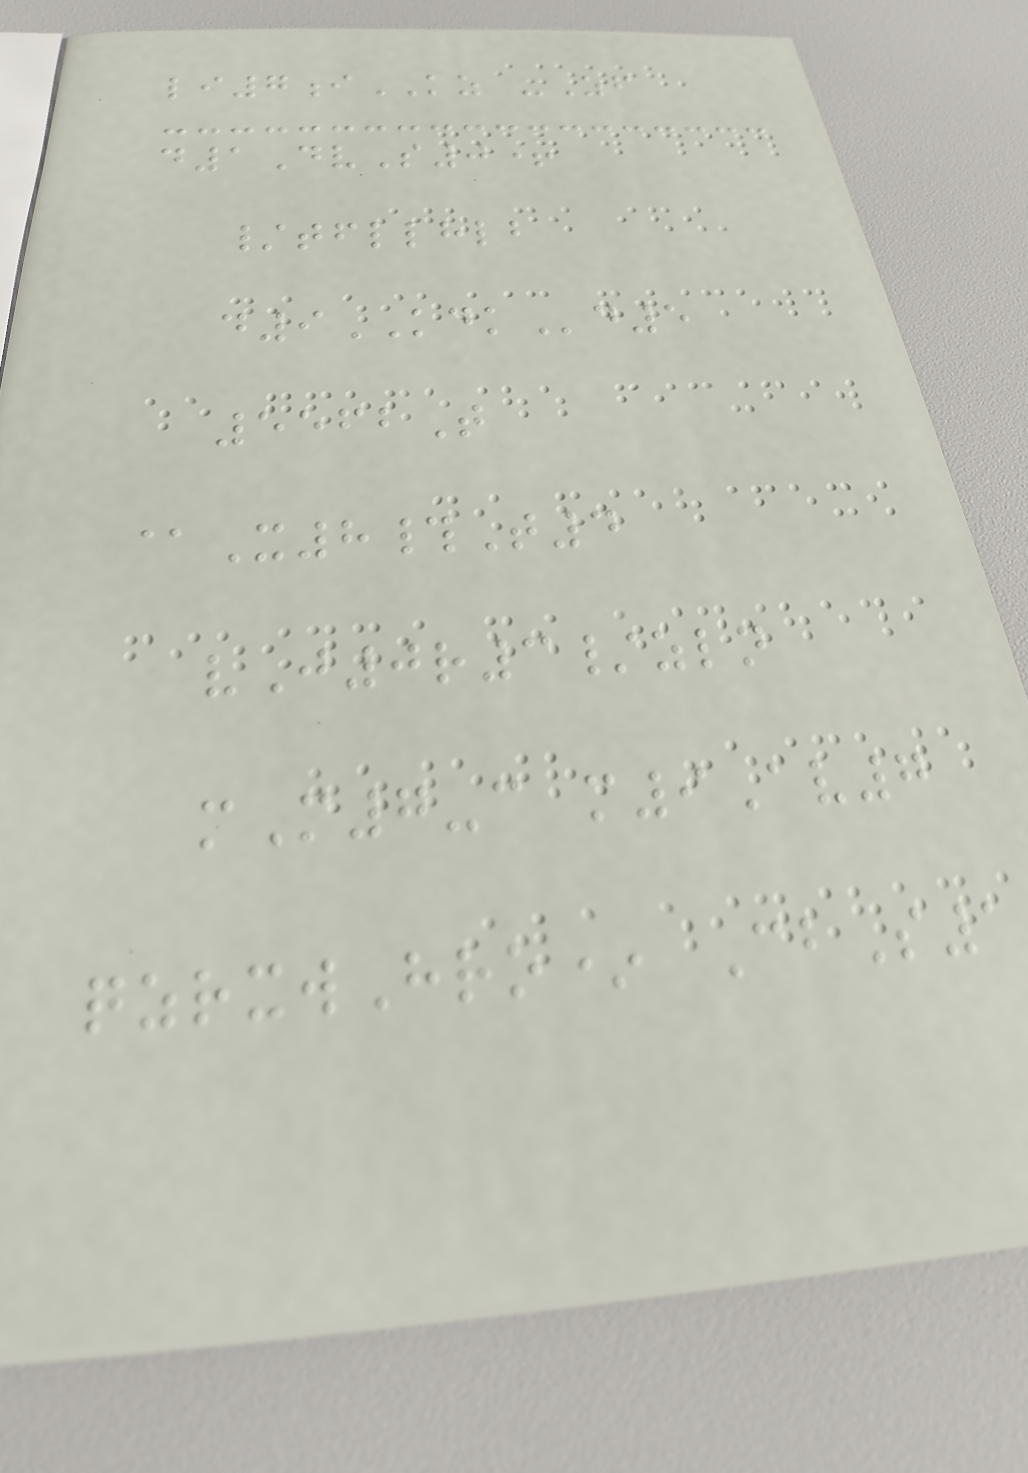li7iKZ -Zf
d1DvS0+
/tfllhlb
d9KDKd5
5562T
@X8#T4
vJ0r3/zln
mM7-c m9Av7
qzrxwHro* CbS1
